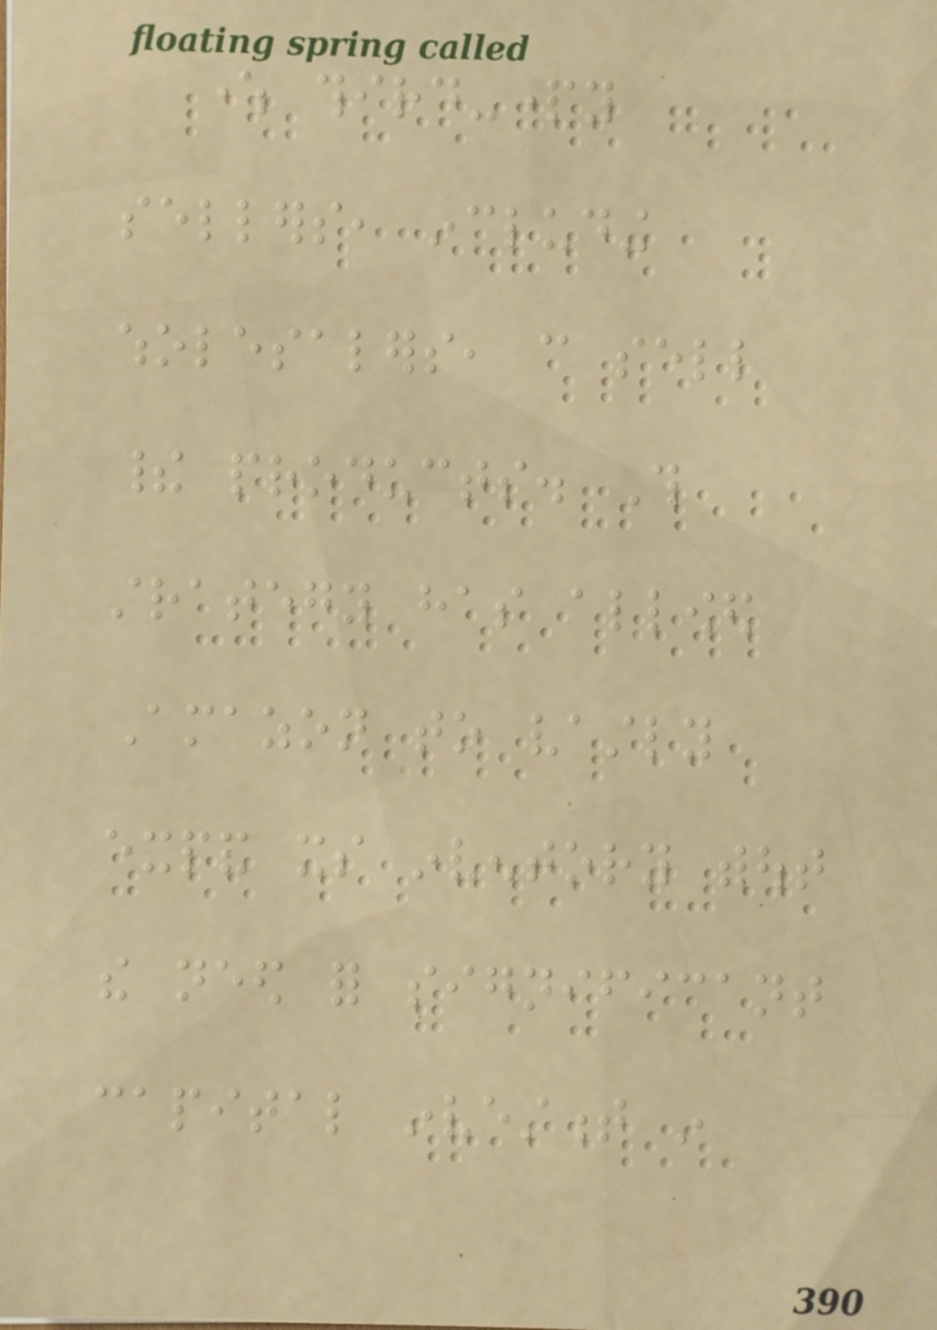where third-party
sellers, including
wholesalers, can sell
their products. This
strategy has allowed
Amazon to vastly
expand its inventory without
the need for significant
capital investment in
